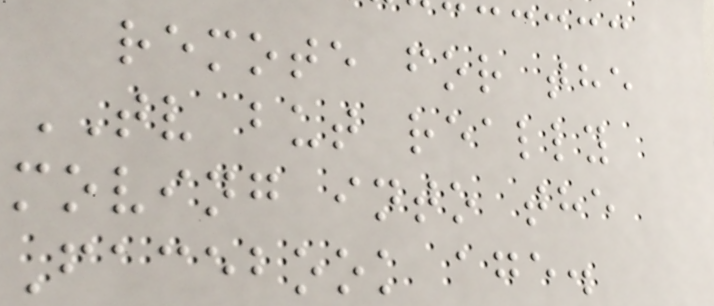remote for the
TV but really
moving into the
Facebook age.
